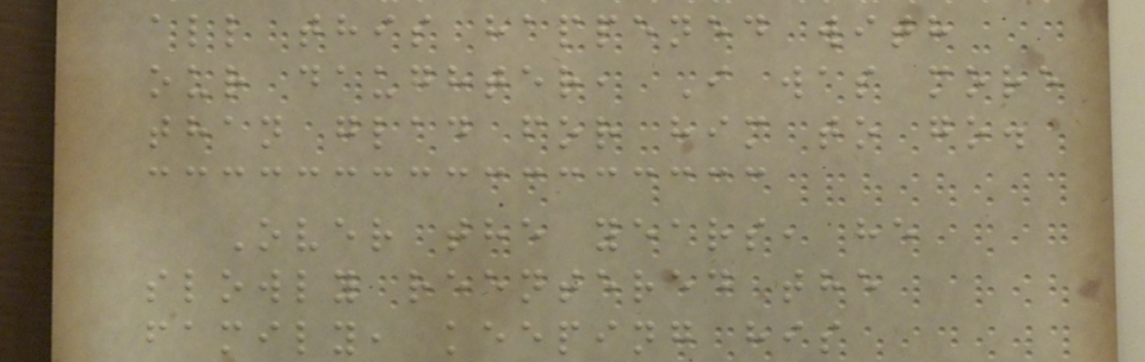all this happened with
our daughter, I was more
than glad for him to go.
Over the years, he
slowly reentered the
family, keeping his
